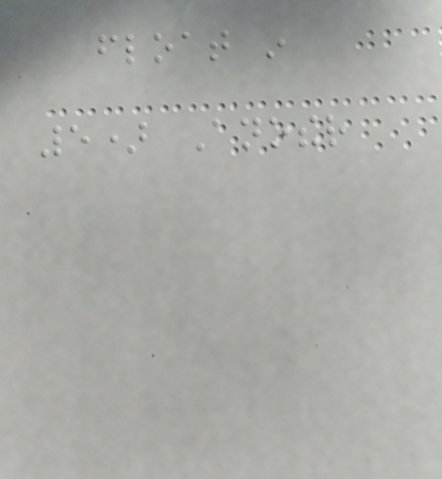float in
5) Another
